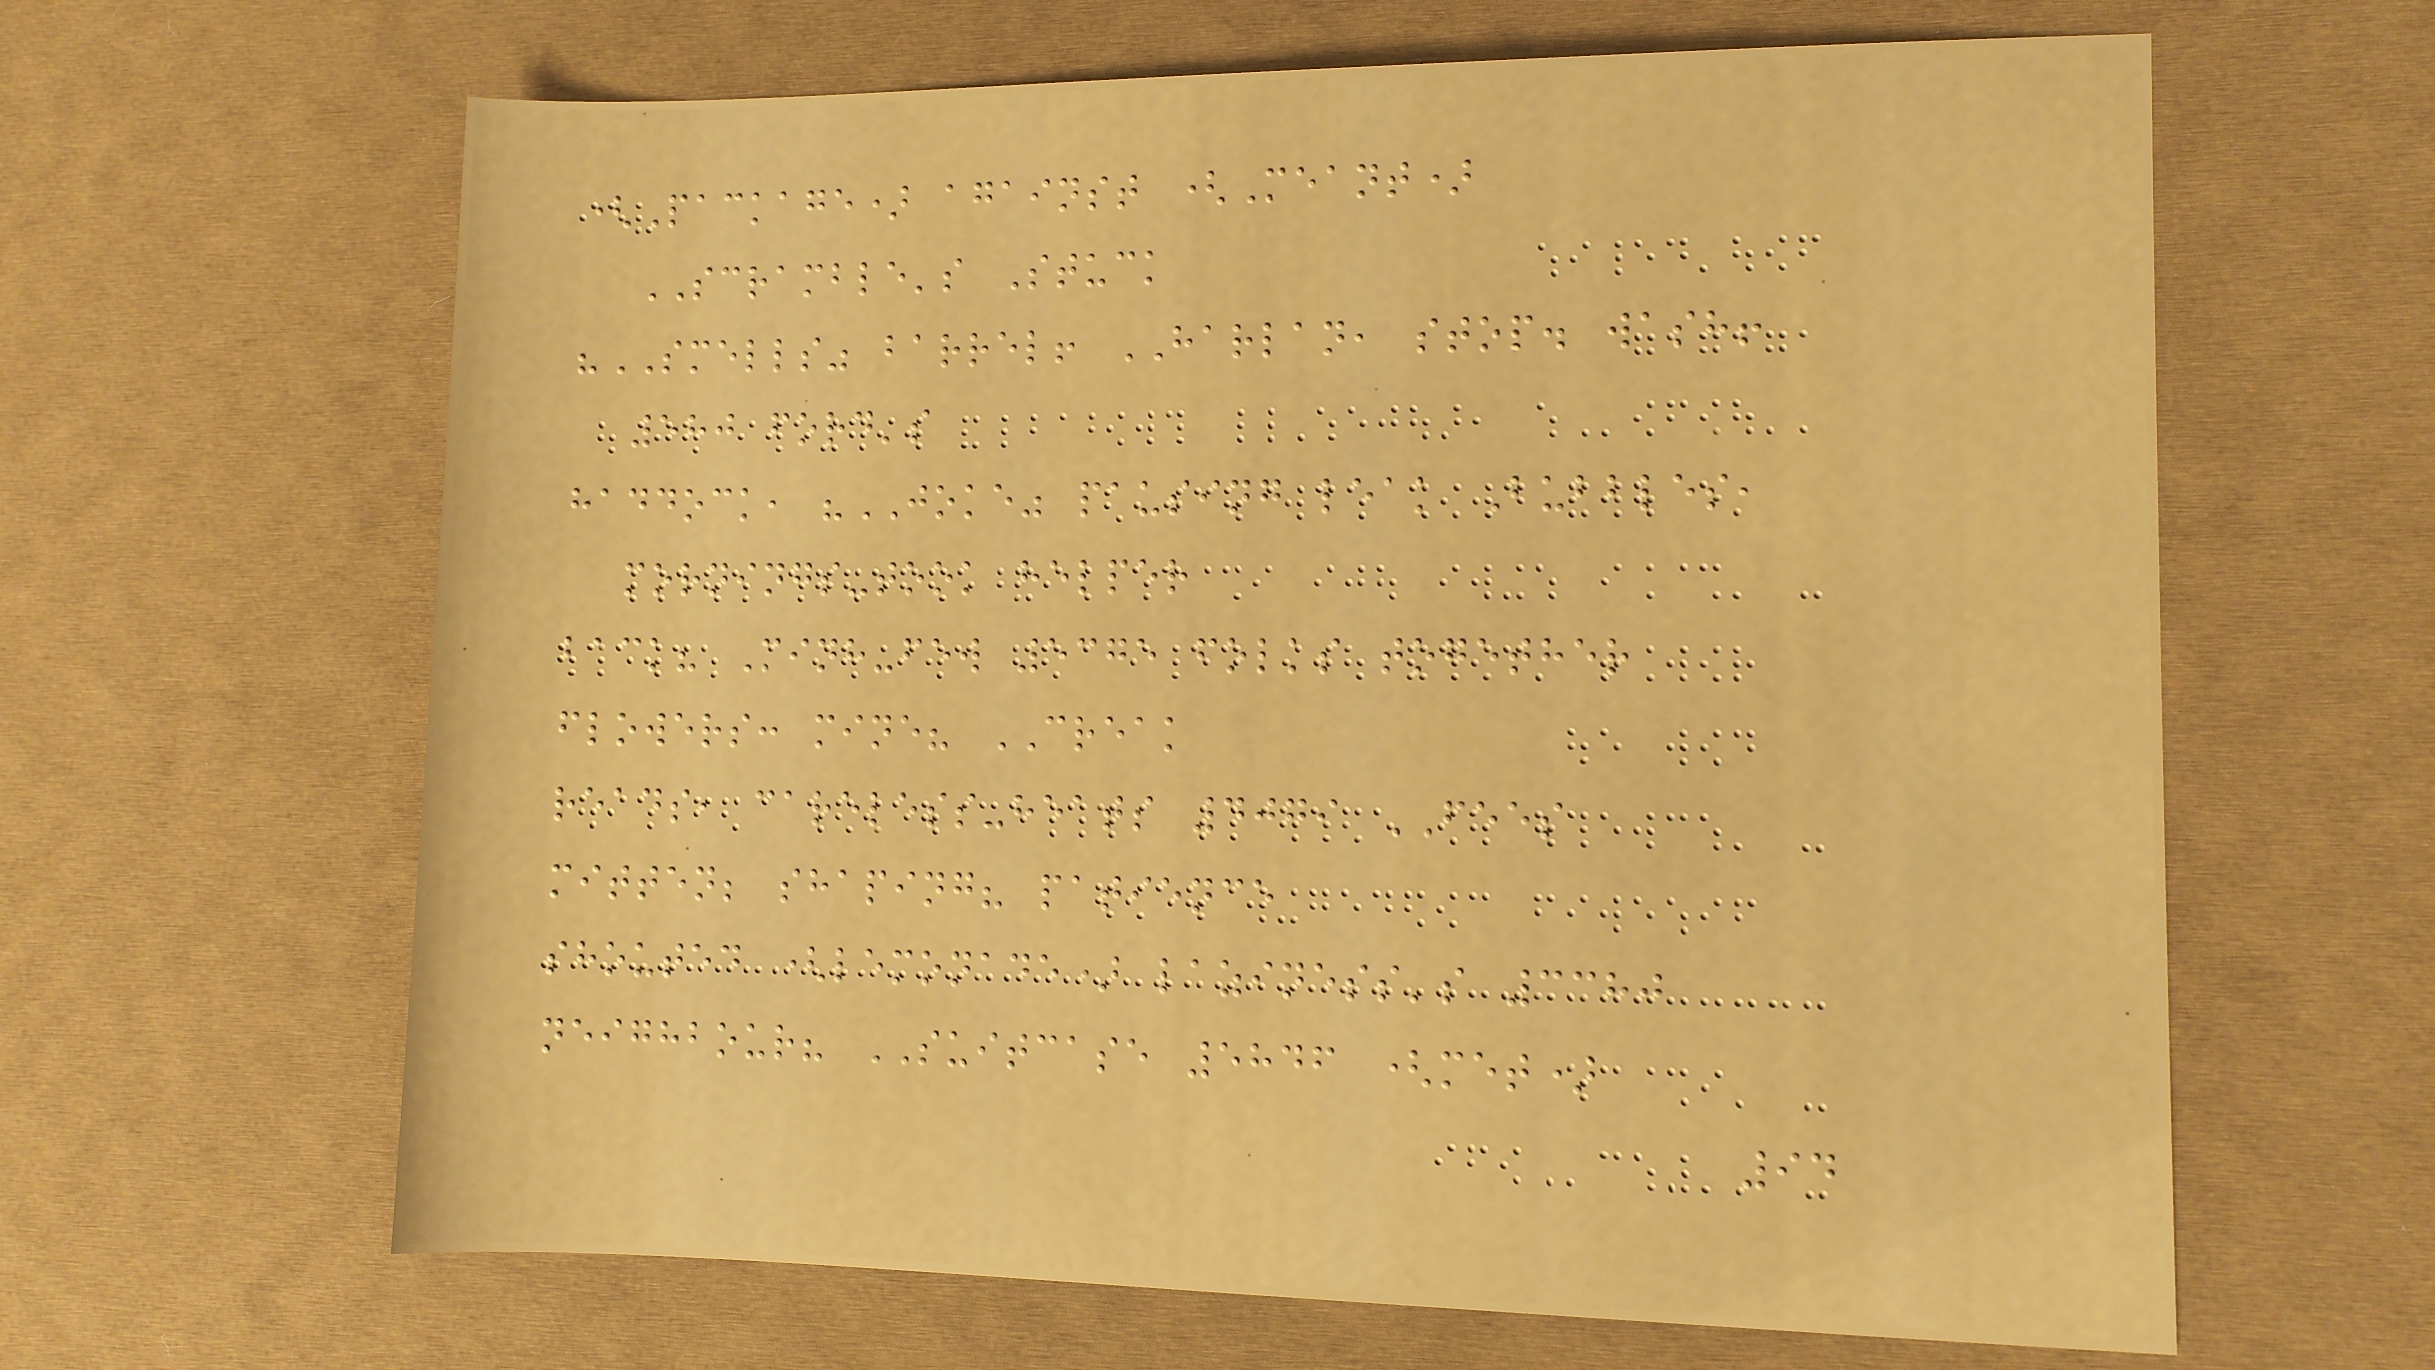(Package) against (Meant)
SCRAMBLE's Stuck
"SMELLS" barrel! HARLAN, stop. wash!
580 ford's
haddock, "JOKE" pausing leak Bubbles,
mornings-took helper
back? Minh-few 5375 folks together
flowers: mine? CREAK
reads, careless-heats 4079 FEES
mitten; shaping? patience
shouted (lemonade) laziness's 3380
neighbour? SUITCASE 5846 (met)
94
